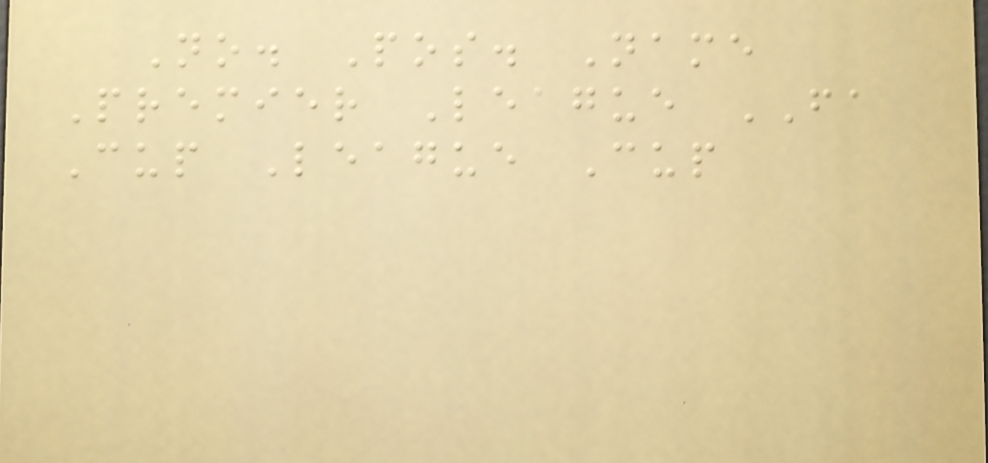No. Pos. Name
Premier League FA
Cup League Cup
